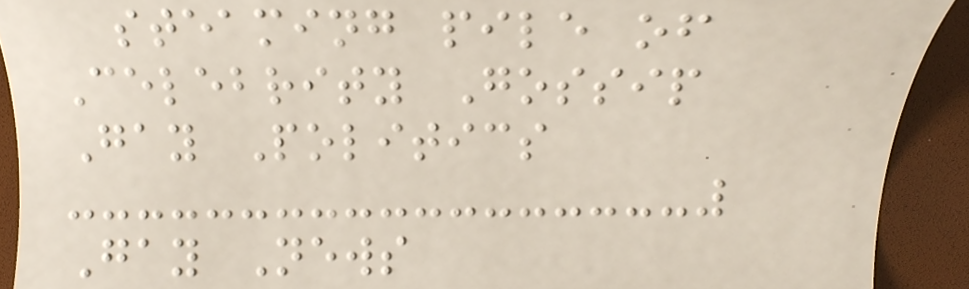steaming pile of
Celebrity Gossip
Gay Politics
Gay News
